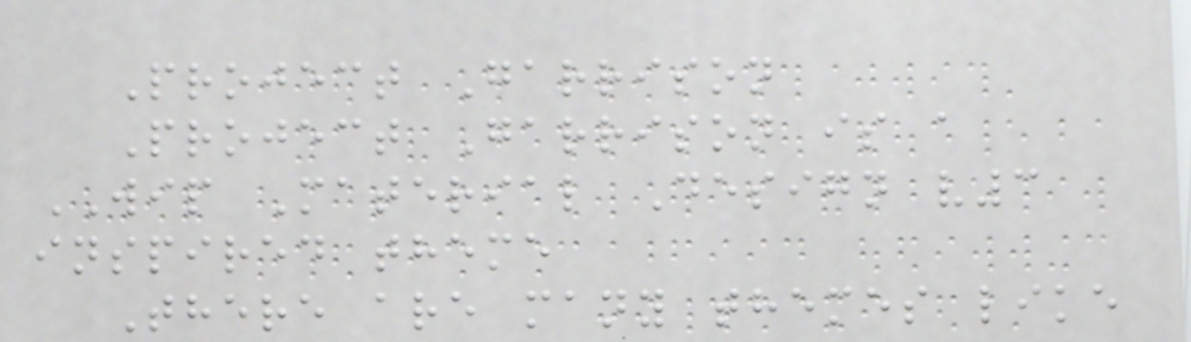Project Garrison
Project Garrison is a
WIP Material Design v3
inspired theme
There are many themes like
